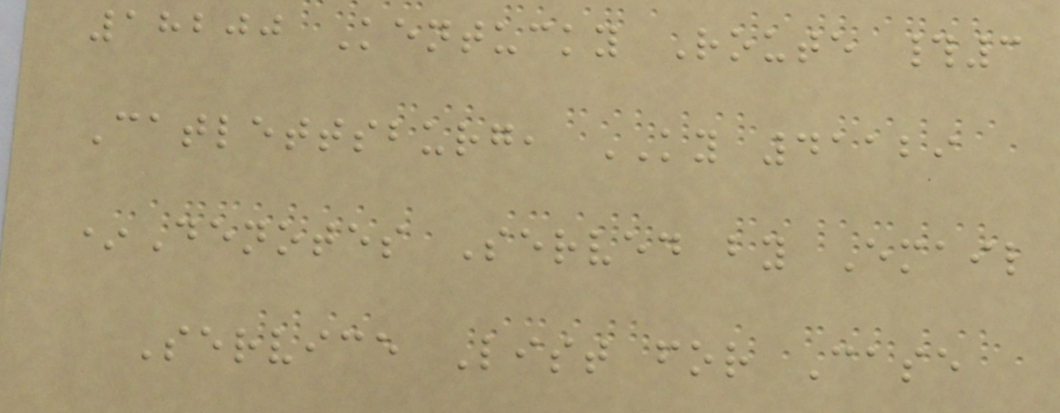18200 Kentucky Route #3
Catlettsburg, KY 41129
*Denotes Served by Email
Service List for Case
